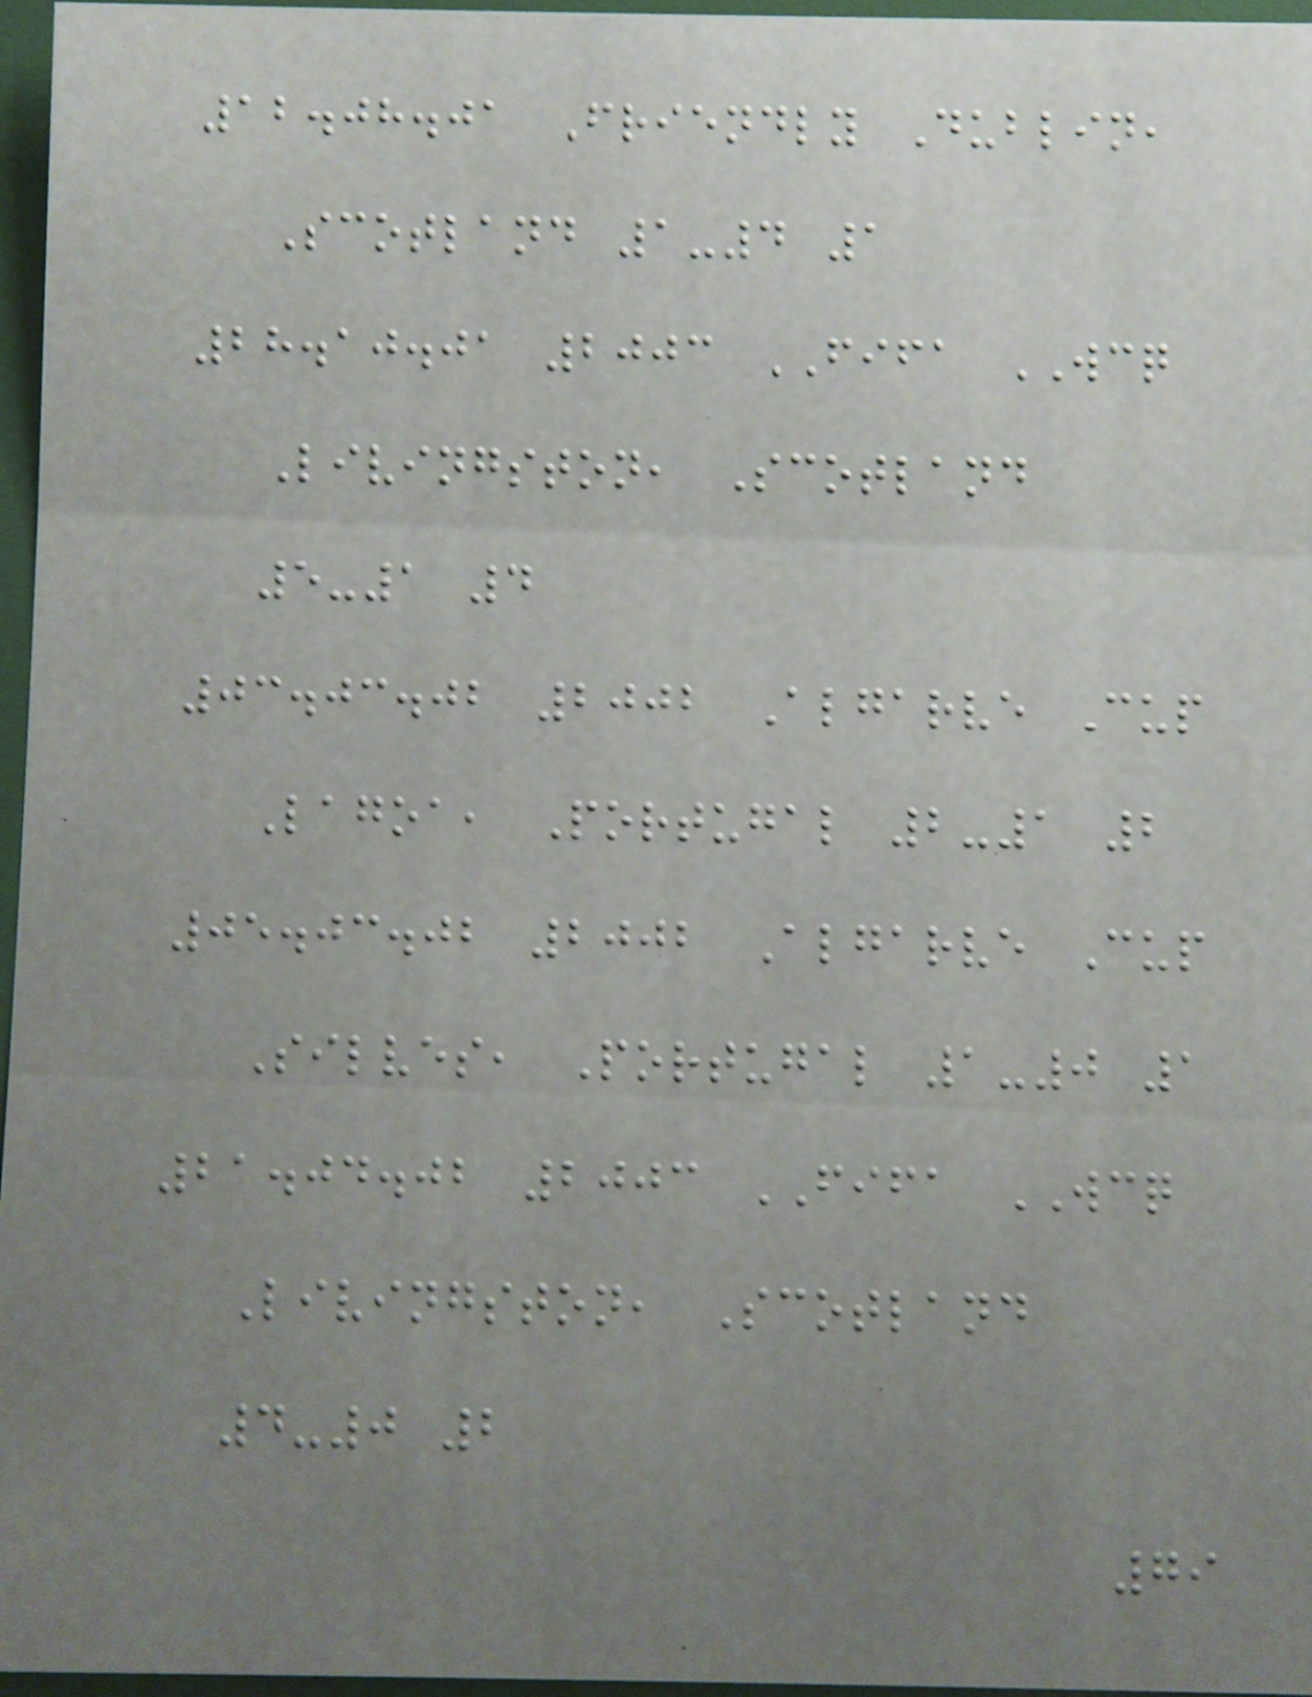12.08.01 Friendly Dublin,
Scotland 1-4 1
28.10.01 2003 FIFA WCQ
Livingston, Scotland
5-1 4
03.03.02 2002 Algarve Cup
Lagoa, Portugal 2-1 2
05.03.02 2002 Algarve Cup
Silves, Portugal 1-0 1
21.04.02 2003 FIFA WCQ
Livingston, Scotland
4-0 2
79
